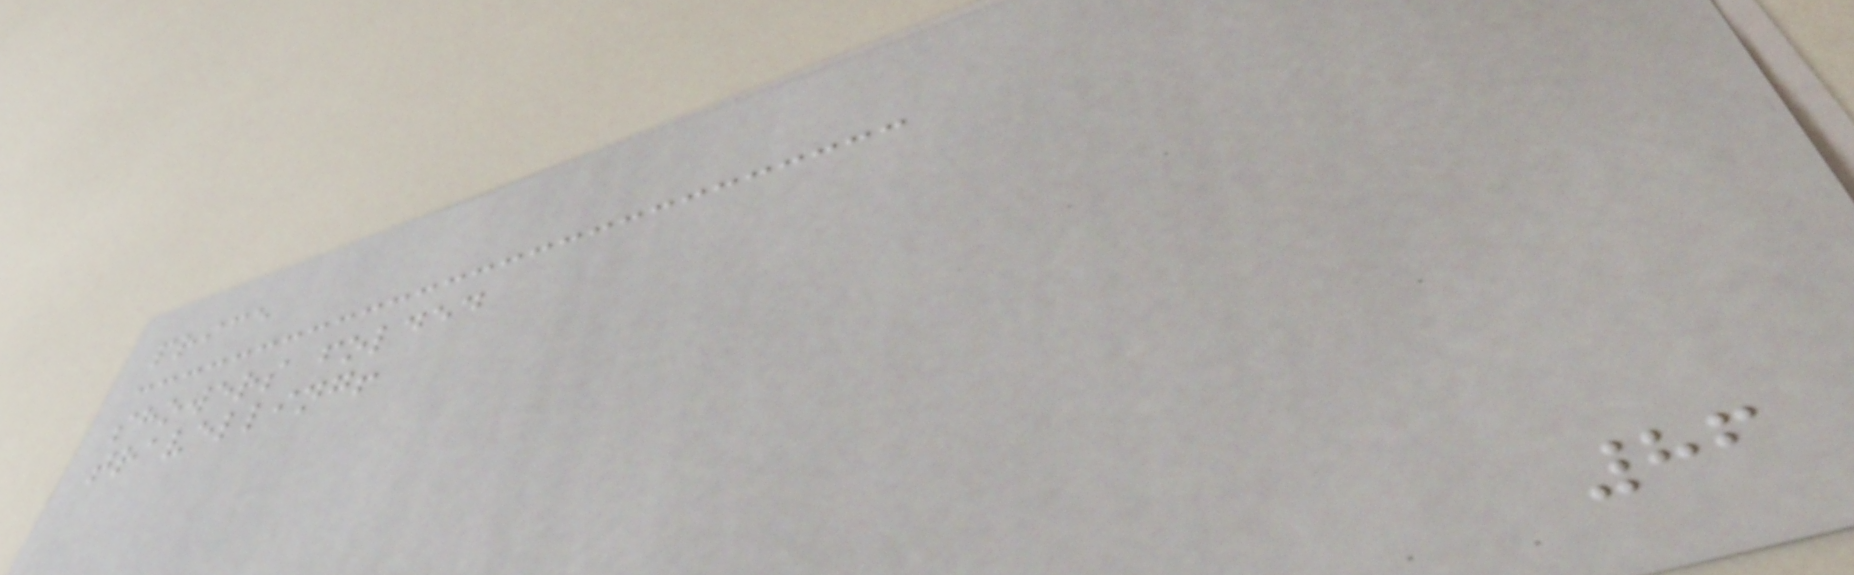price
showers folded
travelling!
86
